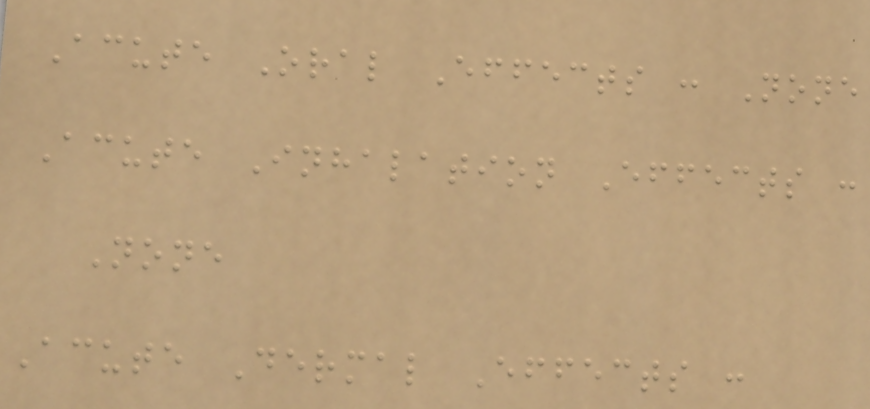Acute Oral Effects : None
Acute Inhalation Effects :
None
Acute Dermal Effects :
